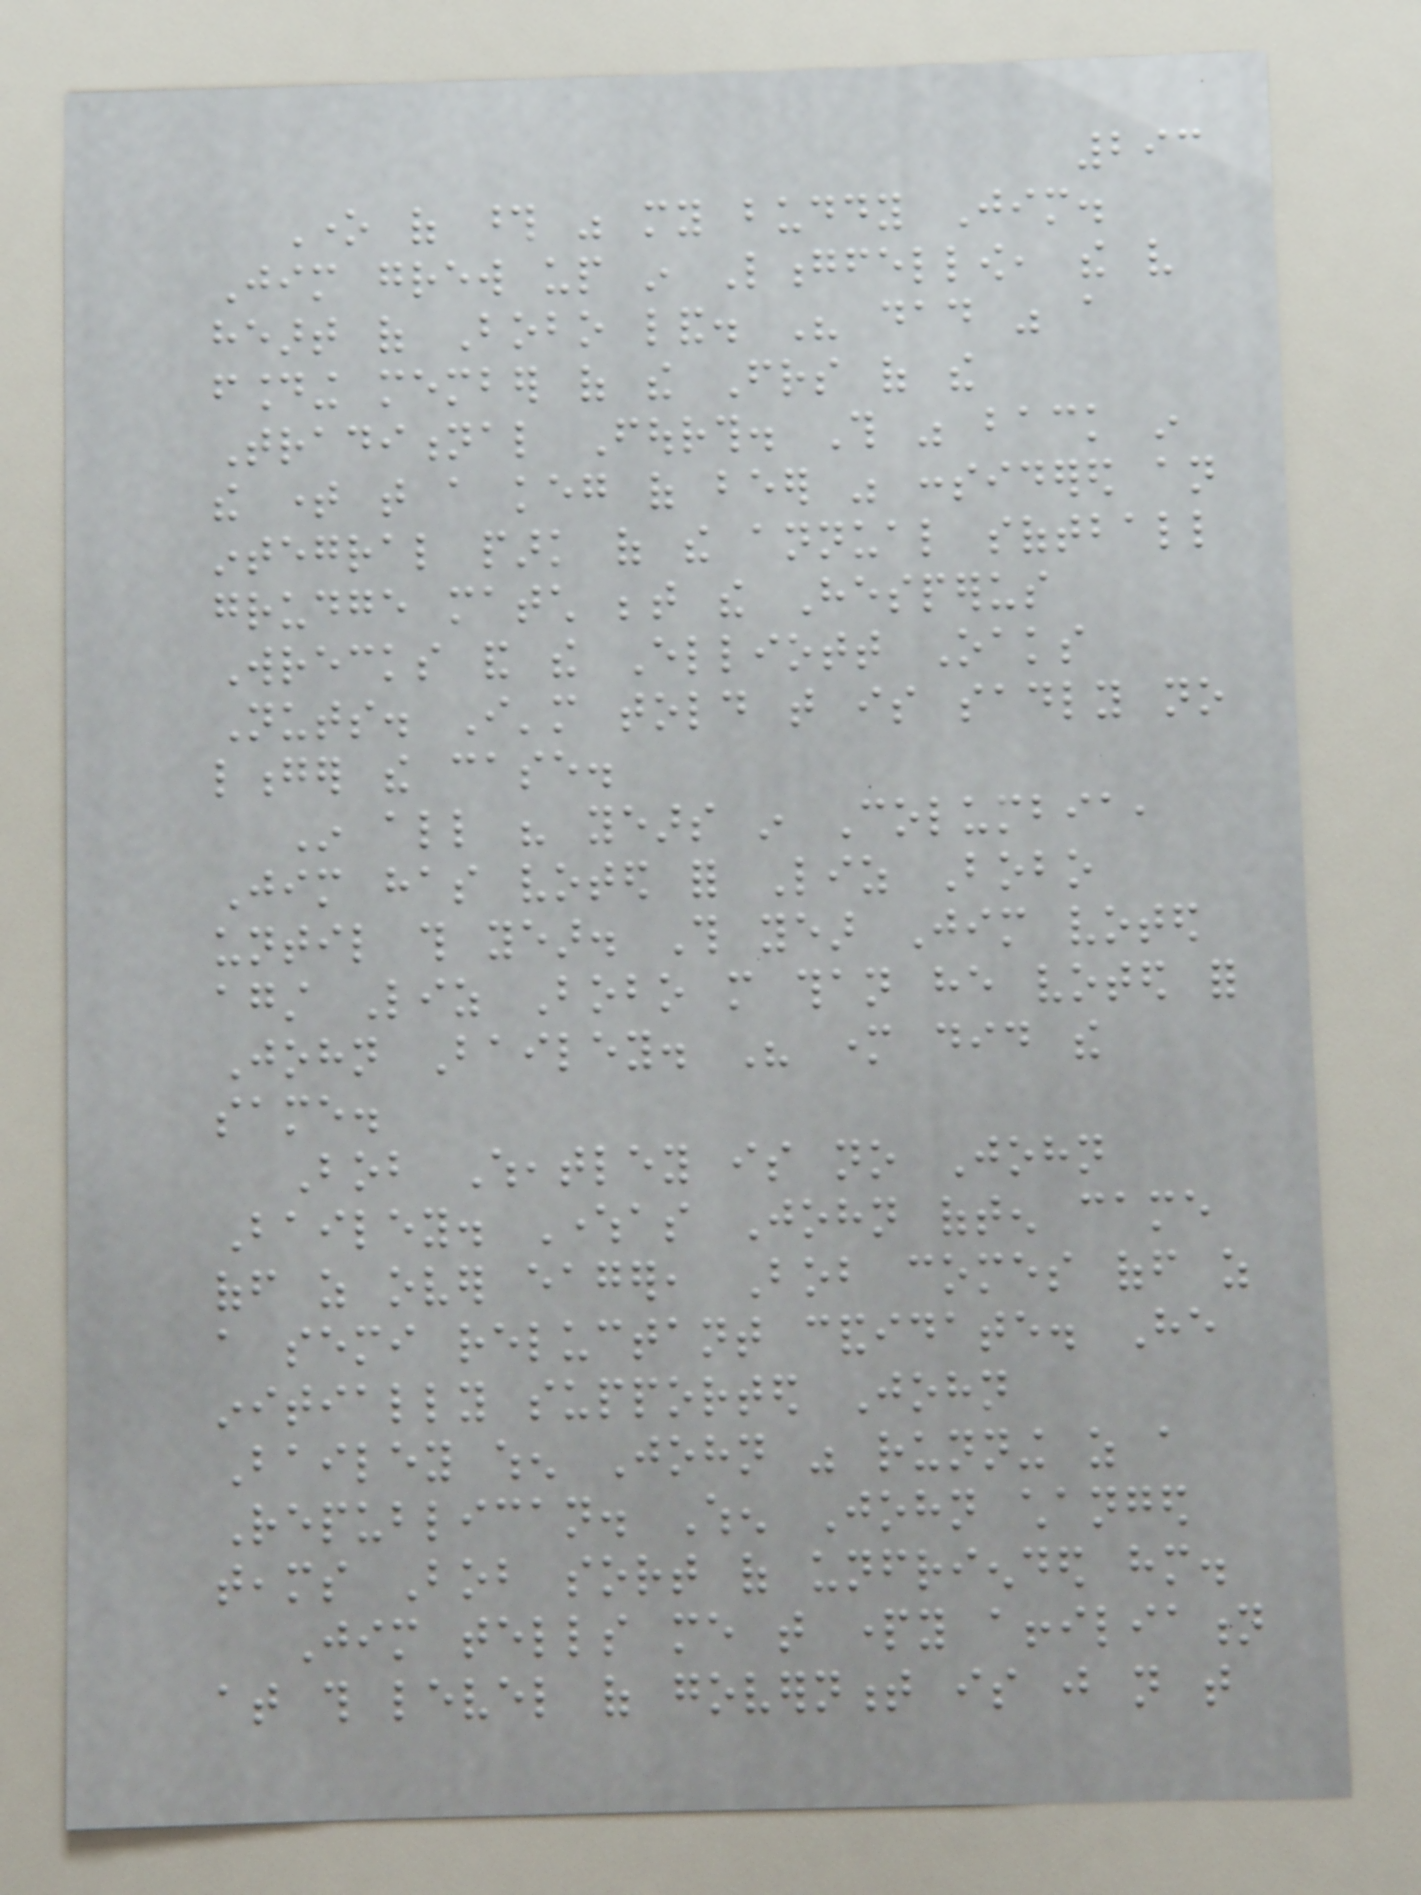293
One of those was my buddy Jim.
Jim grew up in Longfellow, the very
heart of Bobo land. His dad was a
founding member of the Friends of the
Traditional Fourth. This was back in
the time that a keg of beer was considered an
integral park of the annual softball
grudge match between the Hesperus
Wrecks and the Elliott Oaks
Nuts. I'm told that is sadly no
longer the case.
In all his years in Columbia,
Jim has voted for Liz Bobo
until this year. This year Jim voted
against Liz Bobo more than he voted for
John Bailey. His mother did the
same.
Bob Wheatley is no John
Bailey. Whereas John often came
off as over eager, Bob comes off as
a semi reluctant candidate. He
initially supported John
Bailey when John was running as a
Republican. When John changed
teams Bob sort of unfriended him.
Jim tells me that party affiliation
at this level of government is just not that
